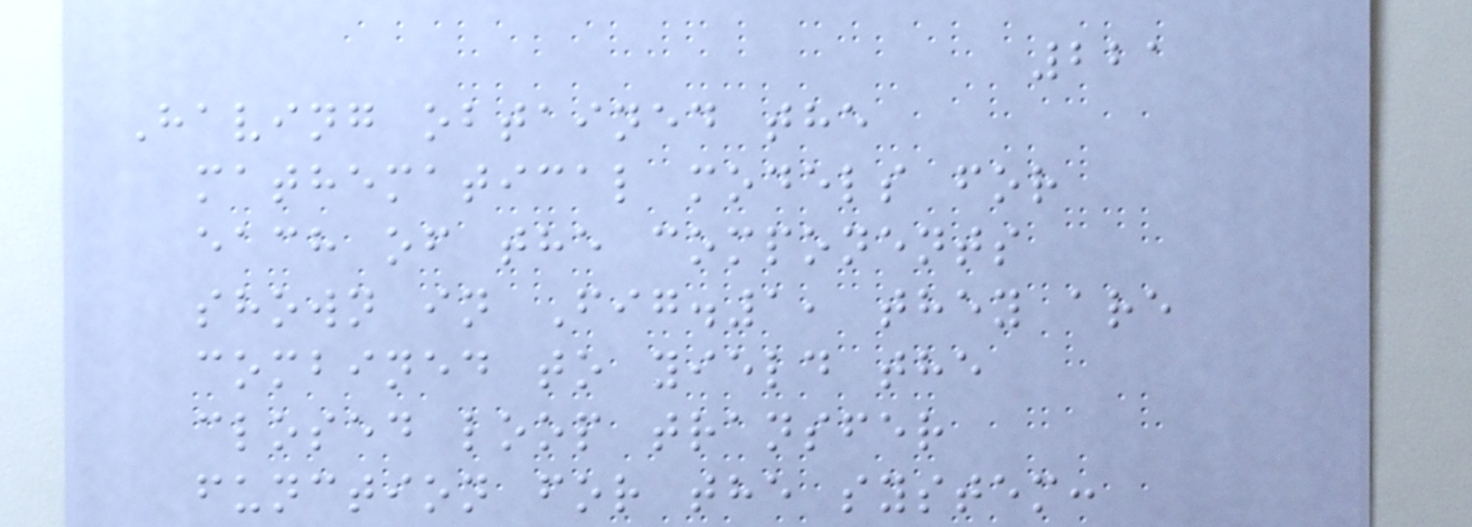221
Having obtained the
mathematical models for
each of the components
shown in Fig.1, they are
combined to yield the
closed loop transfer
function for the system:
